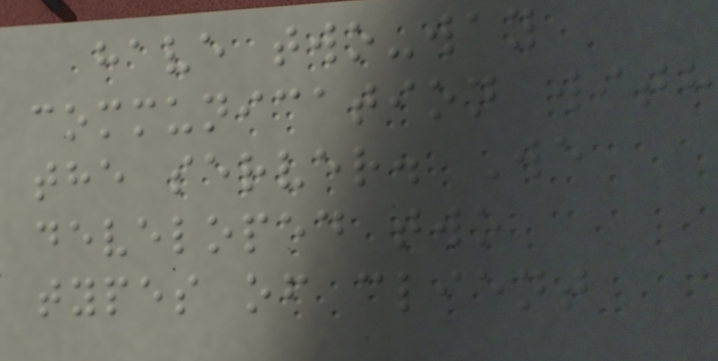have two-way
communication with
the server. We
developed two
types of client
